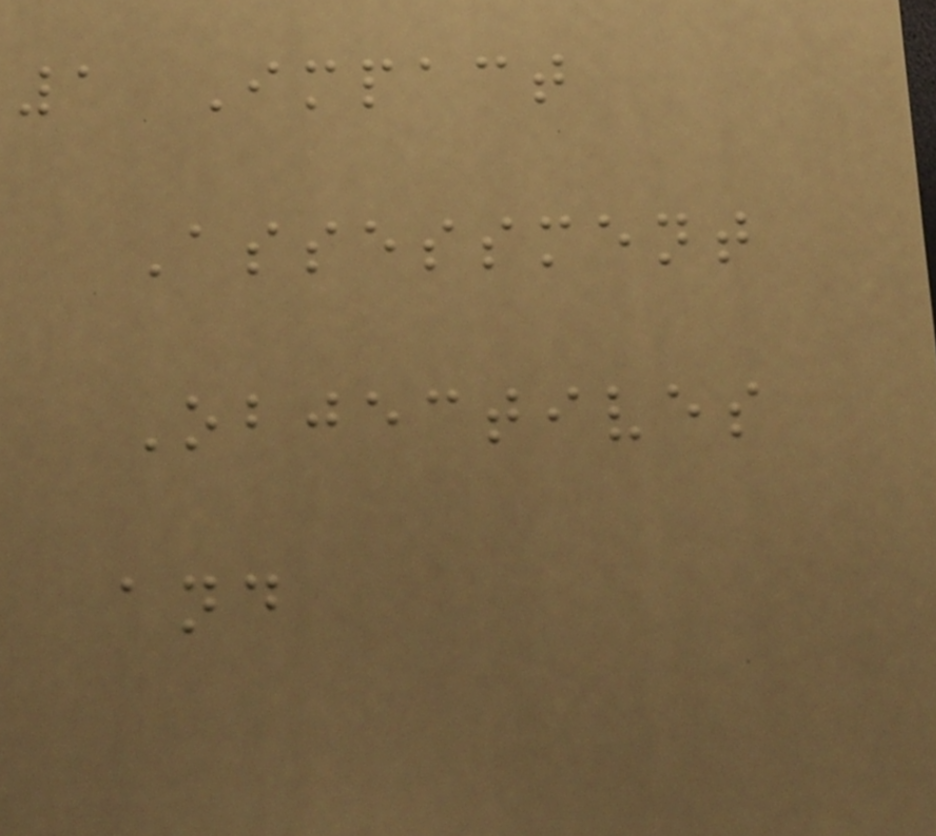1 Impact
Assessment
Objectives
and
